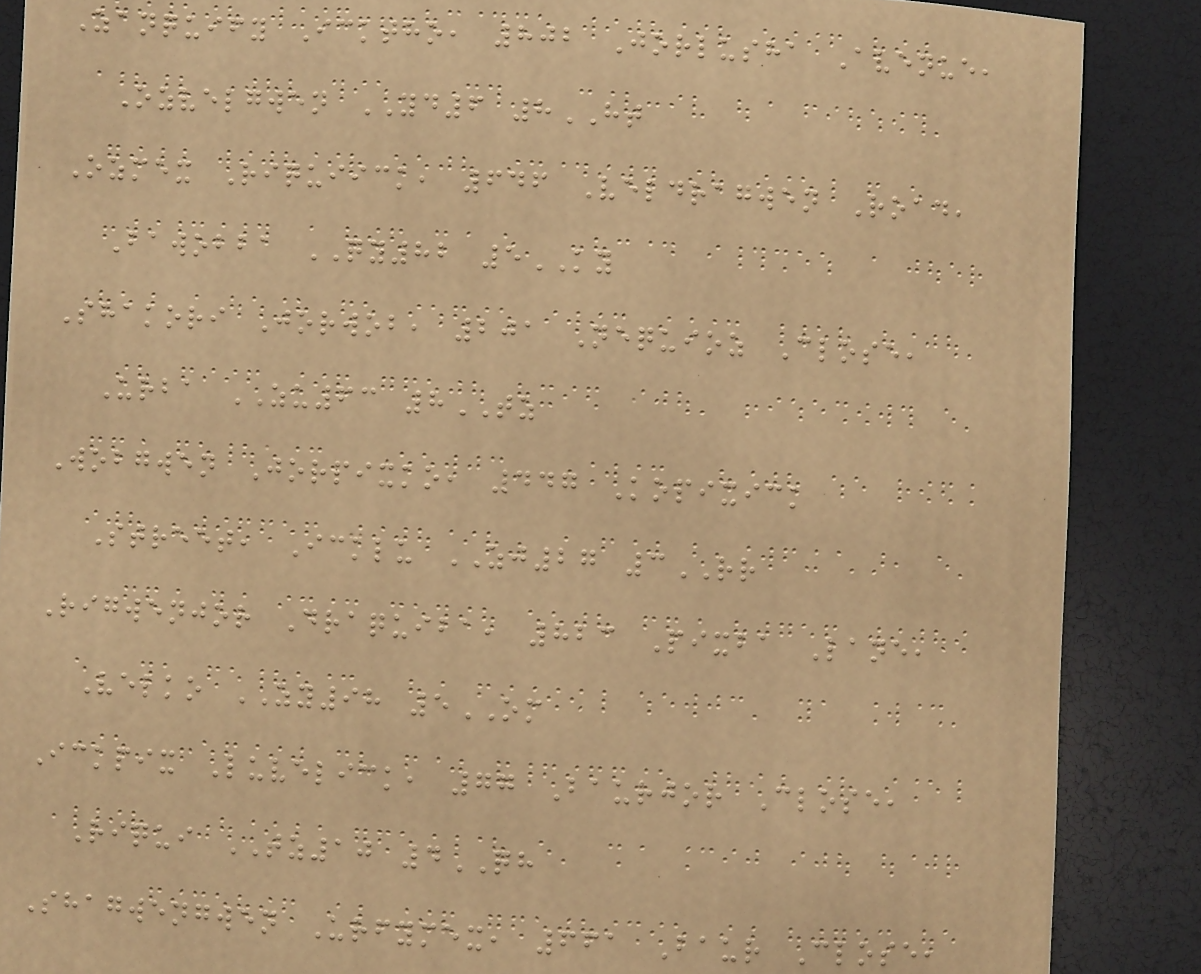Zanquify Icktho, 802 Jorlusha Avenue,
Ozvelgwen YD6 8HT
Ozmex Riquiick, 646 Veldragwen Road,
Bawobba QY82 5KY
Shakori Jorwob, 201 Nequioz Close,
Urba ZU63 8TZ
Wobgwen Jorpixko, 447 Kopixick
Street, Icklu ZJ27 3RR
Rigwenjor Draquiba, 823 Pixba Lane,
Velko ZY98 5OM
Ickpix Luvelick, 77 Baurjor Close,
Riqui TZ10 4QH
Shagwengwen Urfymex, 661 Baur Close,
